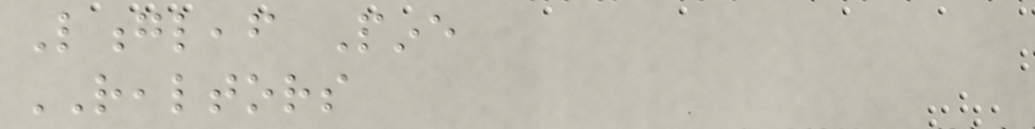Longleaf Pine
REALTORS
